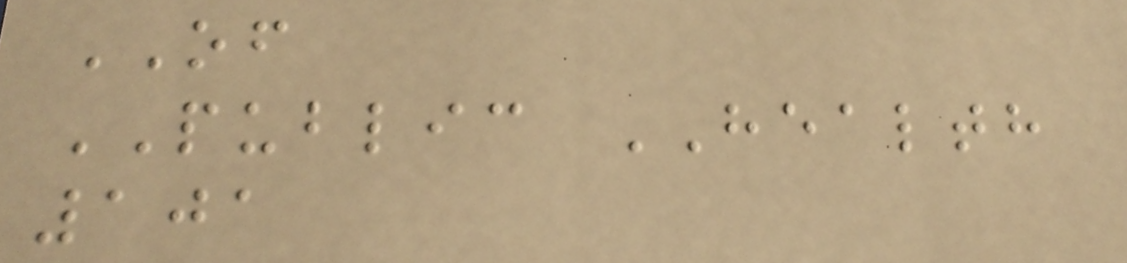OF
PUBLIC HEALTH
101
